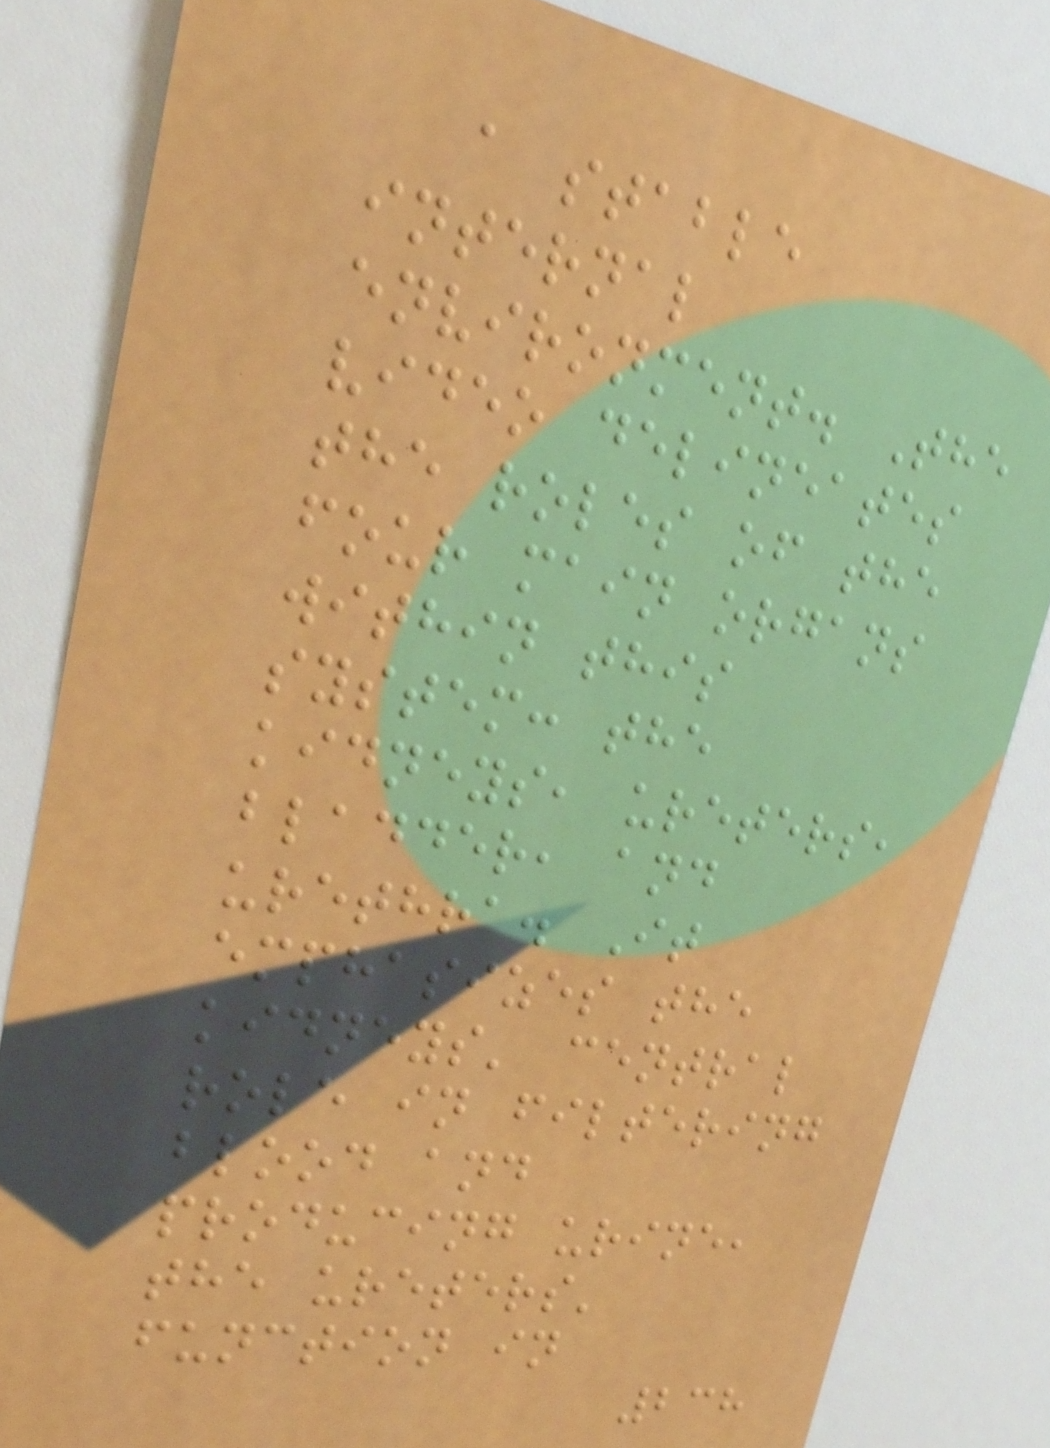a stable
internal
environment. The
video delineates
the roles of the
four main organs
within this
system: the
kidneys, ureters,
bladder, and
urethra. It
emphasizes the
kidneys' central
role in filtering
blood and
producing urine,
the ureters'
function in
238
